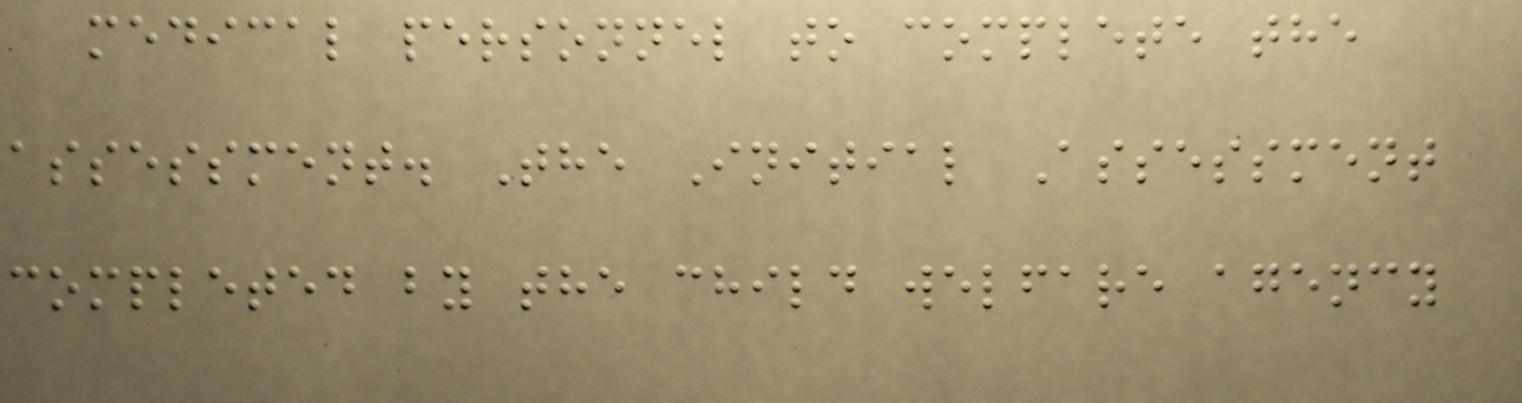medical personnel to complete the
assessment. The Initial Assessment
completed by the child welfare agency
